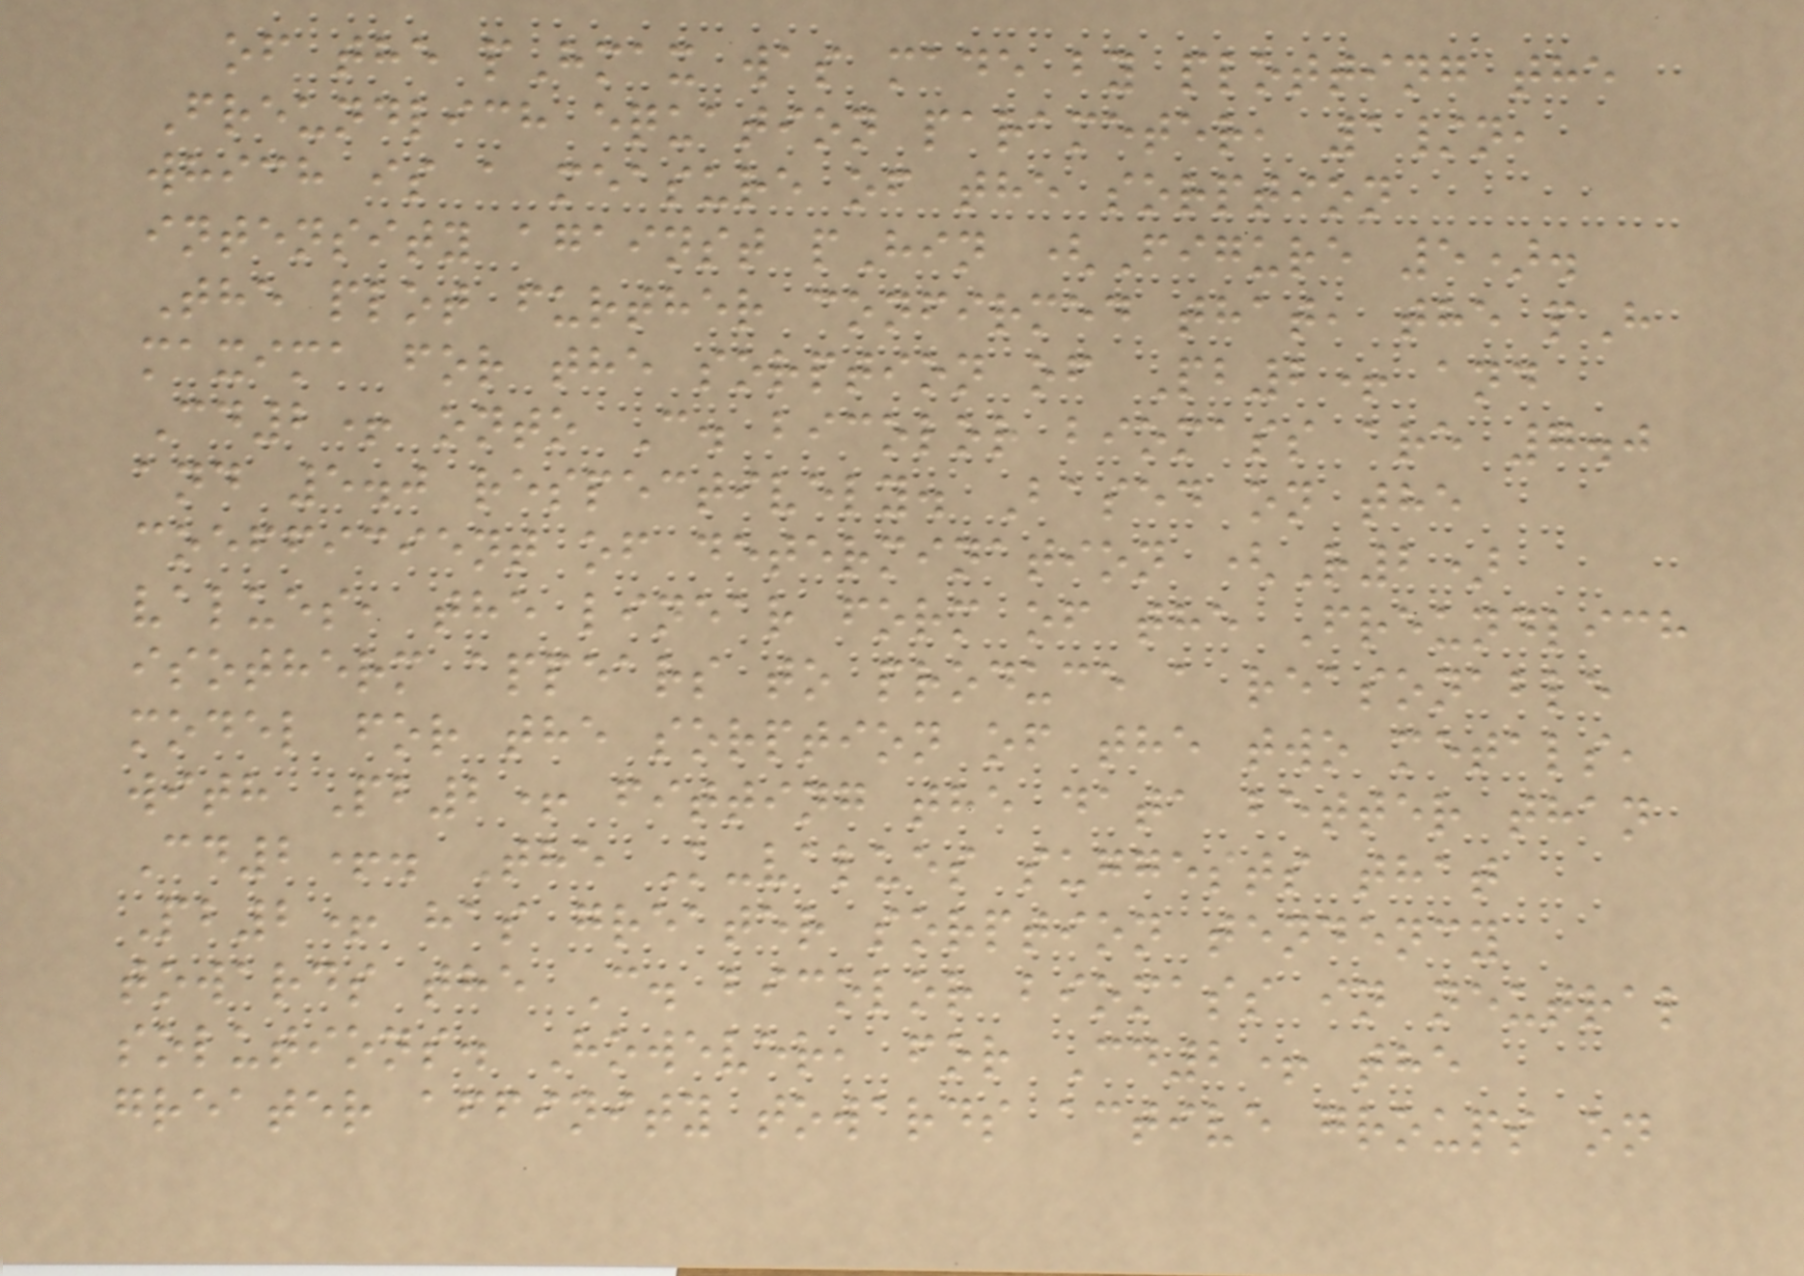of the pHmax was made by plotting the
Freundlich equation parameter, 1/n,
which is a measure of the sorption
intensity against pHin (Figure 5).
The plot further confirmed that, the pH
maxima for the sorption of Pb2+ and
Cd2+ onto C. bicolor biomass are 7.0
and 5.0 respectively. Based on the
coefficient of determination (R2)
values, the linear form of the Freundlich
isotherm appears to produce a reasonable
model for the sorption of the two metals,
with Pb2+ fitting the data better than
Cd2+. The K-values suggests that
Pb2+ has greater sorption tendency
towards the C. bicolor biomass in neutral
solutions. However, for Cd2+ the
greater affinity towards active groups on
